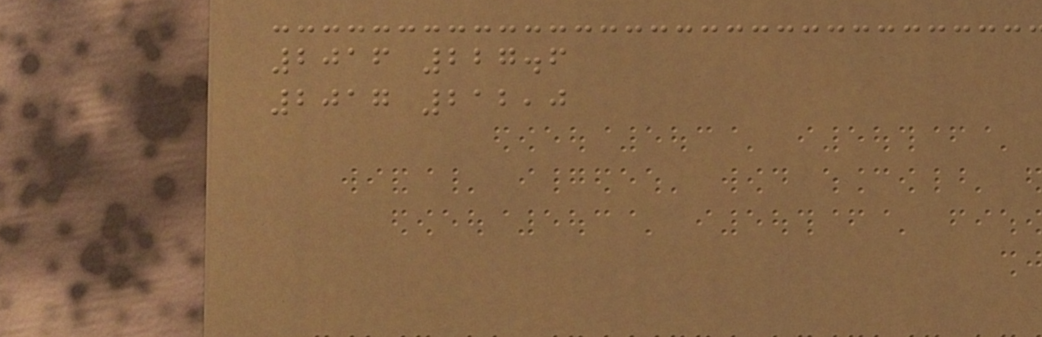2016 227.6
2017 212,0
